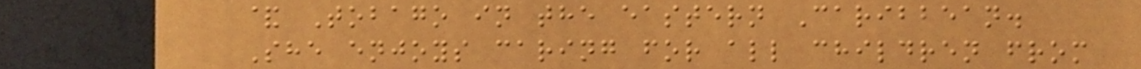& Tobago in the eastern Caribbean.
She enjoys caring for all children from
